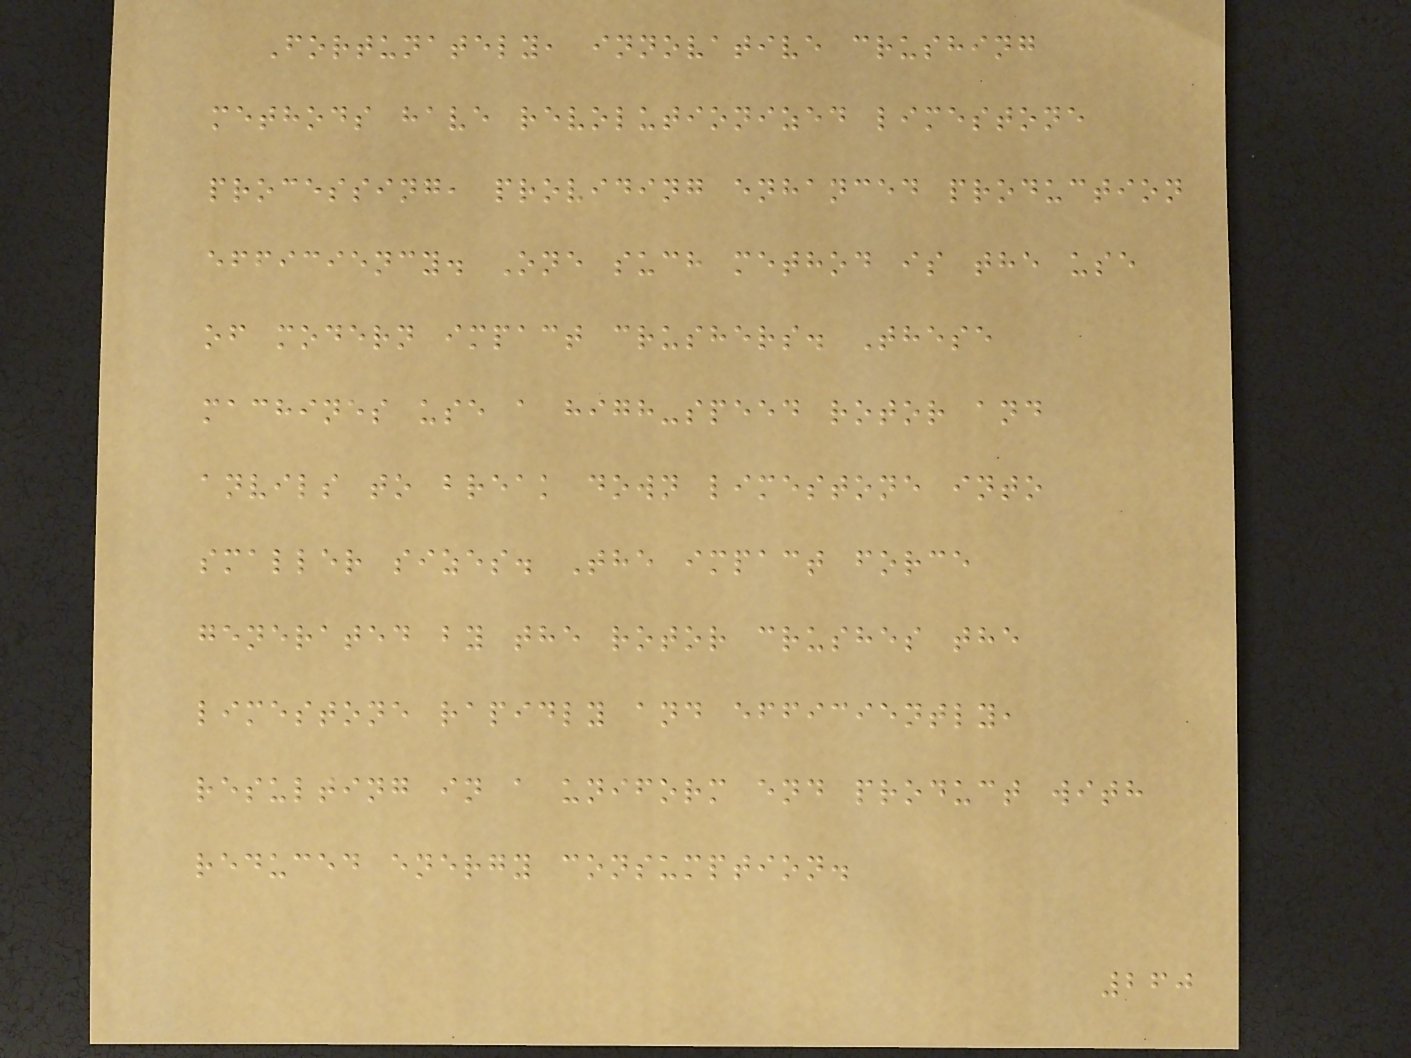Fortunately, innovative crushing
methods have revolutionized limestone
processing, providing enhanced production
efficiency. One such method is the use
of modern impact crushers. These
machines use a high-speed rotor and
anvils to break down limestone into
smaller sizes. The impact force
generated by the rotor crushes the
limestone rapidly and efficiently,
resulting in a uniform end product with
reduced energy consumption.
260
